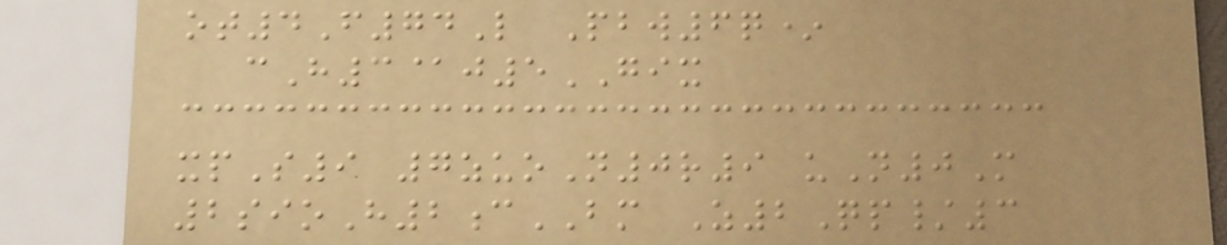ot4F74L Pbw6q*
cH3@j5GIX
xpS9 7zuoN0r9 uN0M
2sioH2cBM Z2Qp/3
